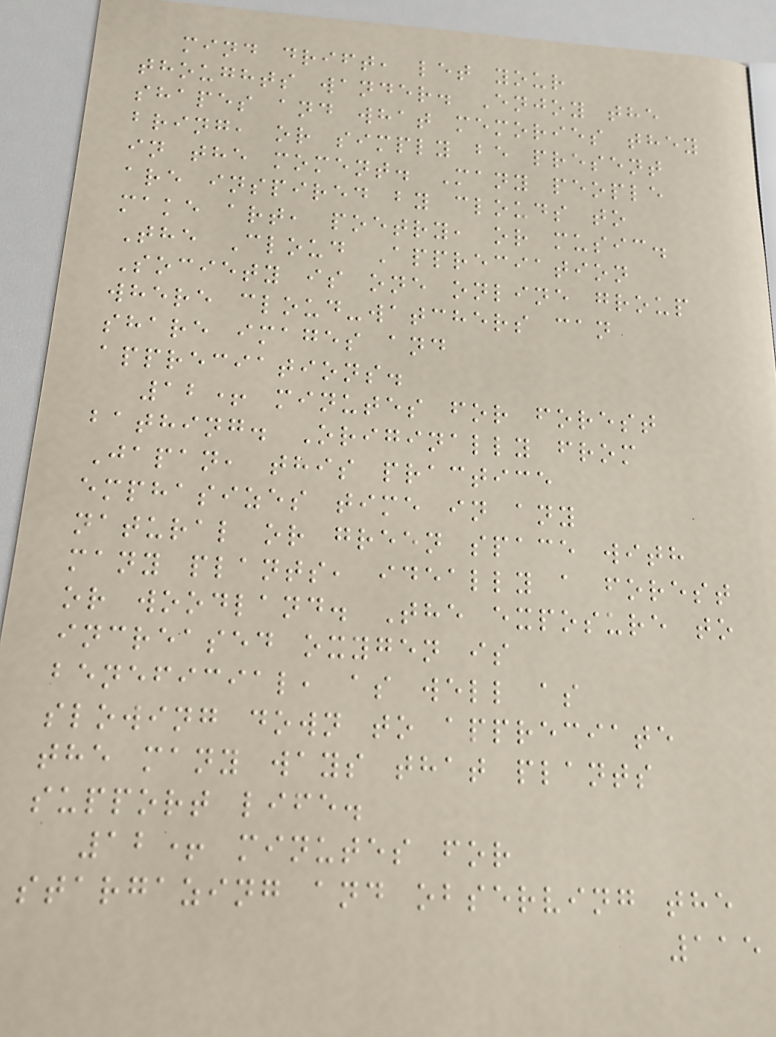mind drift, let your
thoughts wander. Enjoy the
shapes and what memories they
bring, or simply be present
in the moment. Many people
are inspired by clouds to
make art, poetry, or music.
The Cloud Appreciation
Society is one online group
where cloud-watchers can
share images and
appreciations.
12+ minutes for forest
bathing. Originally from
Japan, this practice
emphasizes time in any
natural or green space with
many plants, ideally a forest
or woodland. The exposure to
increased oxygen is
beneficial, as well as
slowing down to appreciate
the many ways that plants
support life.
12+ minutes for
stargazing and observing the
115
